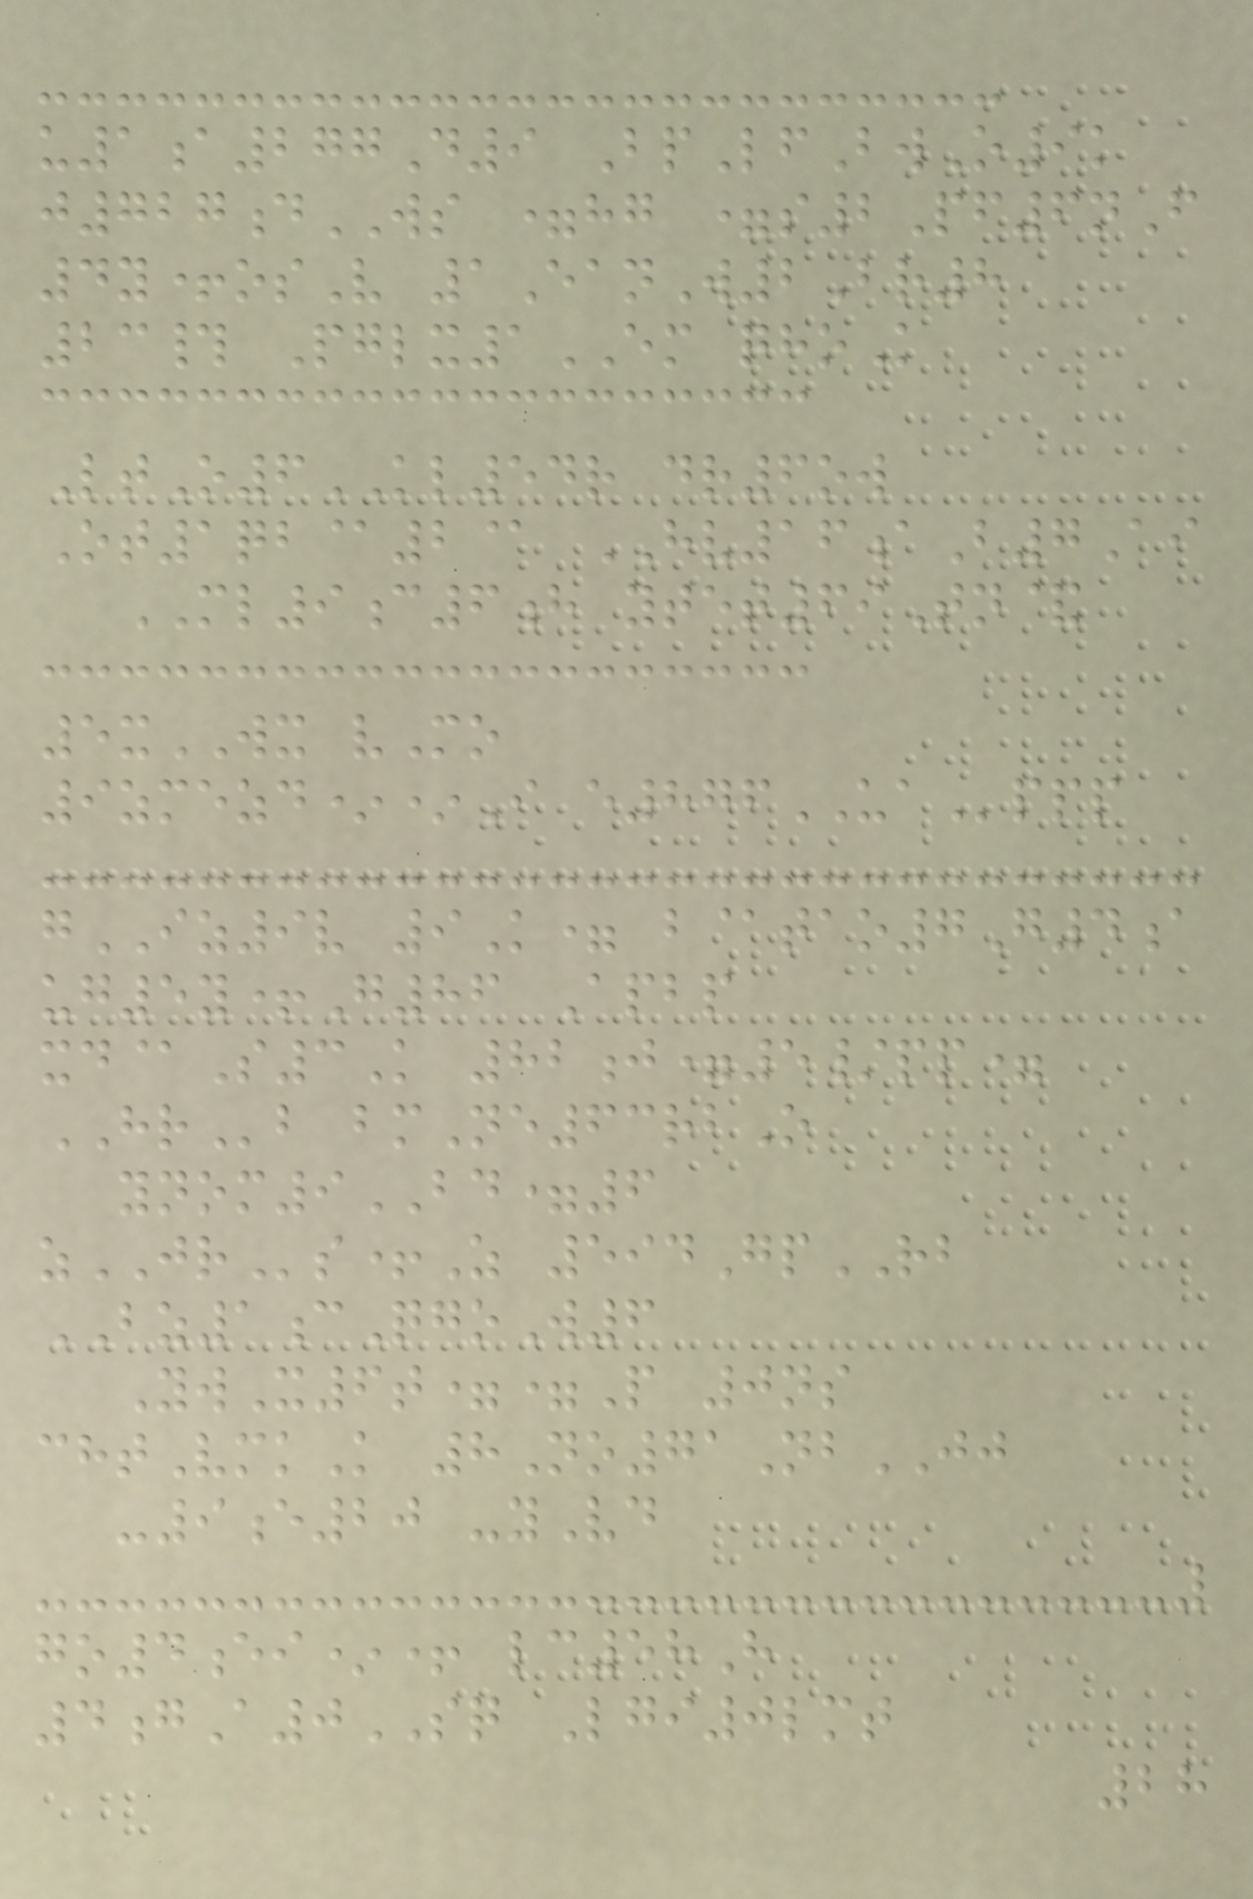u1a277D9 BpLfBwO9k
j727dWS =hg =s2Pf6nF
4y+osV 1EanW2Br8
23# Pglx1EM qhoK
LtO6KL54r dr6ow
Ot1qb@2@ HV16aB7Ai
ML9c6h ytet69Tn&
5xWX vMo
9zmezd**I e876UAppp
gIZ9v 9K= b@tao7G4a
ug5y+G86 Apbp
xd@S3K 82j=5/pp=
HRb bmNe63rbO
ynom9BD=6
zJRs+Z 594GpRB
BZ1cQgoW6
YwX6t==P 0ns
chtVmkK 8No71NbJJ
-9e20 -yVd
go4ei*+ lc58H
4gA0SQ Lgi0lmt
28
